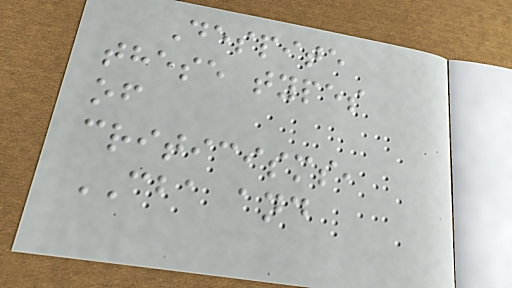Despite
these types
of
criticisms,
CBA and
